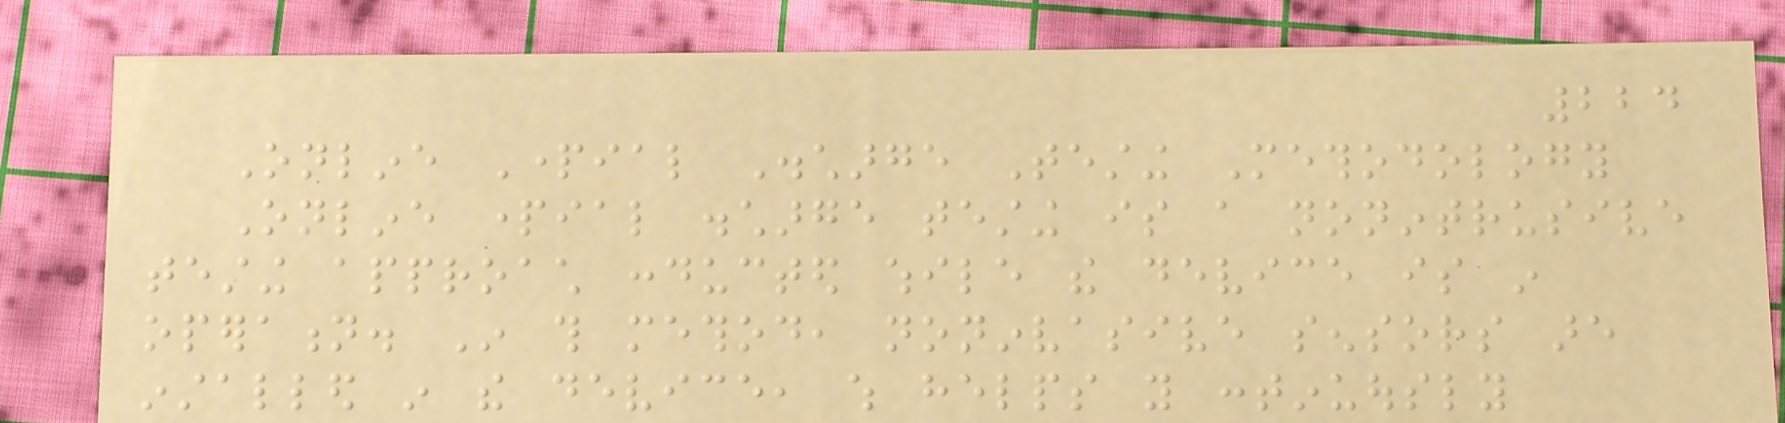224
Online Partial Discharge Testing Methodology
Online partial discharge testing is a nonintrusive
testing approach conducted while the device is in
operation. In this method, noninvasive sensors are
installed in the device, which helps you continuously
